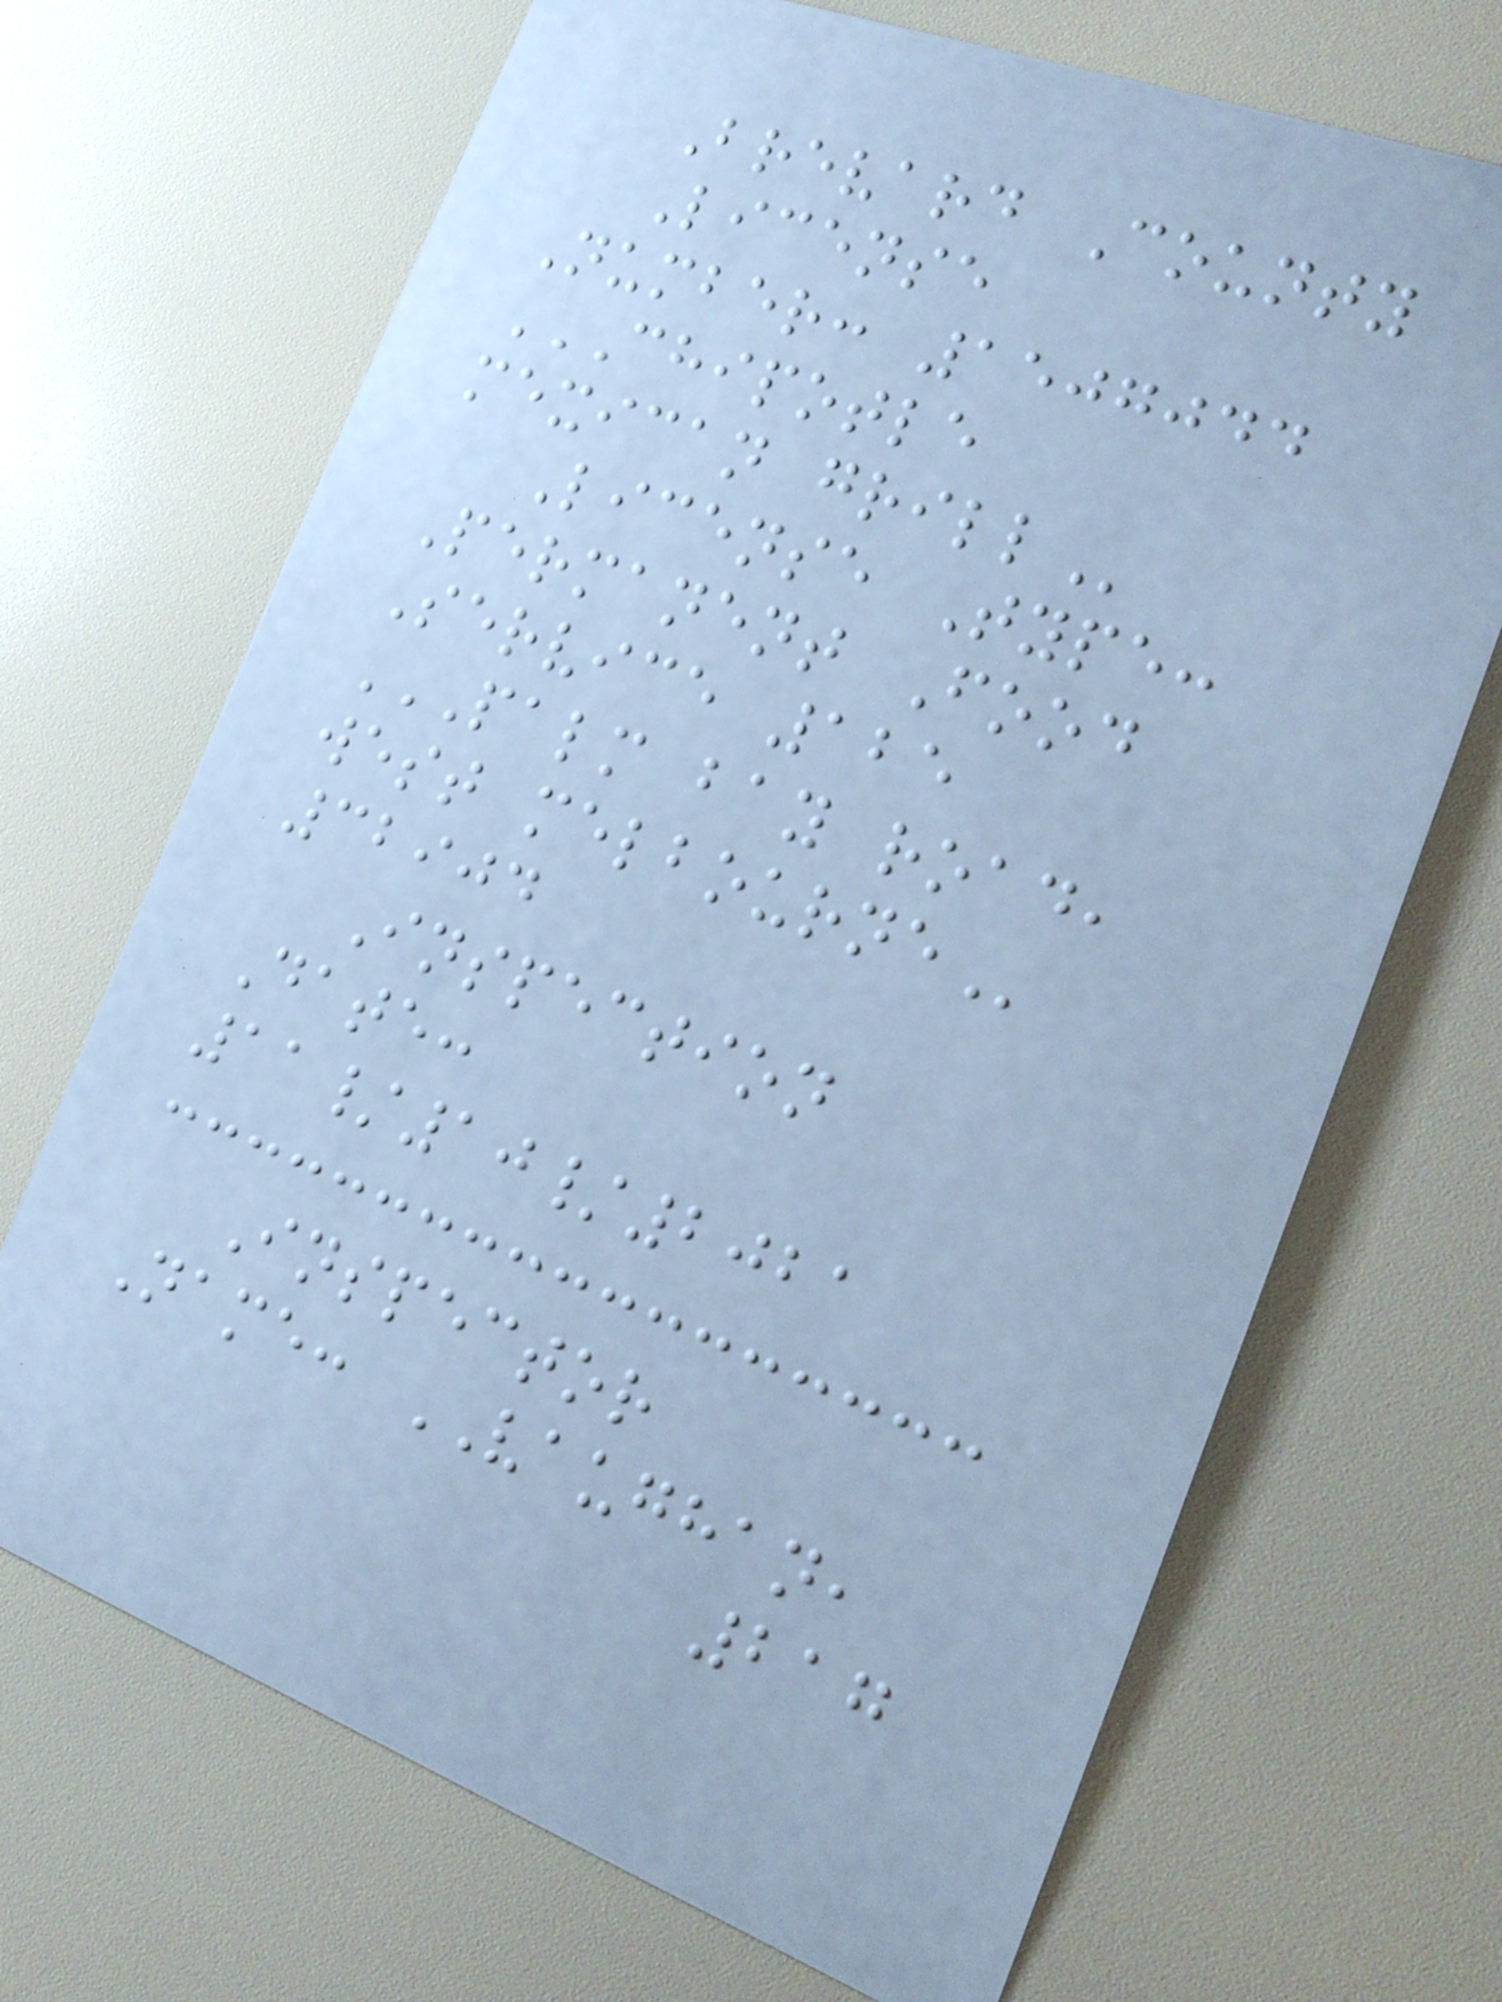Brevard County
License
Number: 1507044
CHIPOTLE
MEXICAN GRILL
License Type:
Permanent Food
Service 125
PALM BAY ROAD,
WEST MELBOURNE
32904
Inspection
Date:
11/10/2021
Inspector
Name: VAUGHAN,
217
